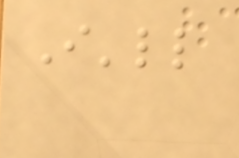I'll
